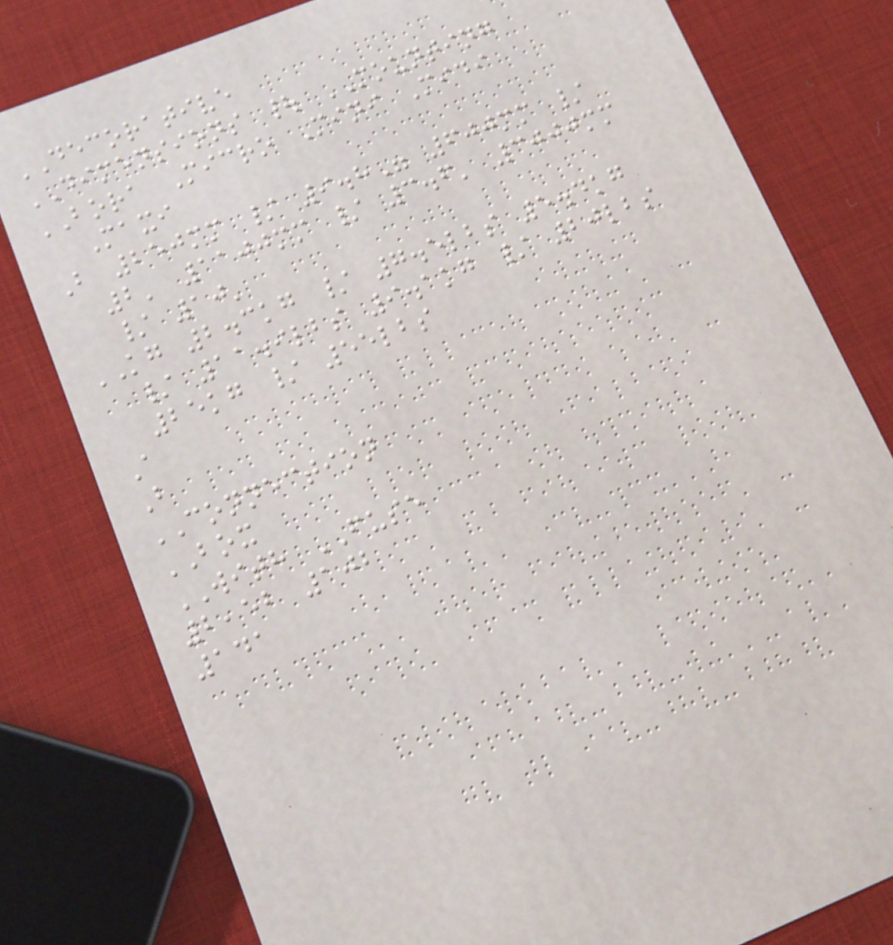DECORATIVE
DIMENSIONS | MOUNTING
BORA Micro Mini Midi
Maxi
B 250mm / 9.8" 600mm /
2' 1100mm / 3.6' 3000mm
/ 10'
KG 2.3kg / 7.5lbs 5.4kg
/ 11.9lbs 9.1kg / 20lbs
25kg / 55lbs
A
B
CONNECTION
BOX
WITH FUSE
2,52 102
141
